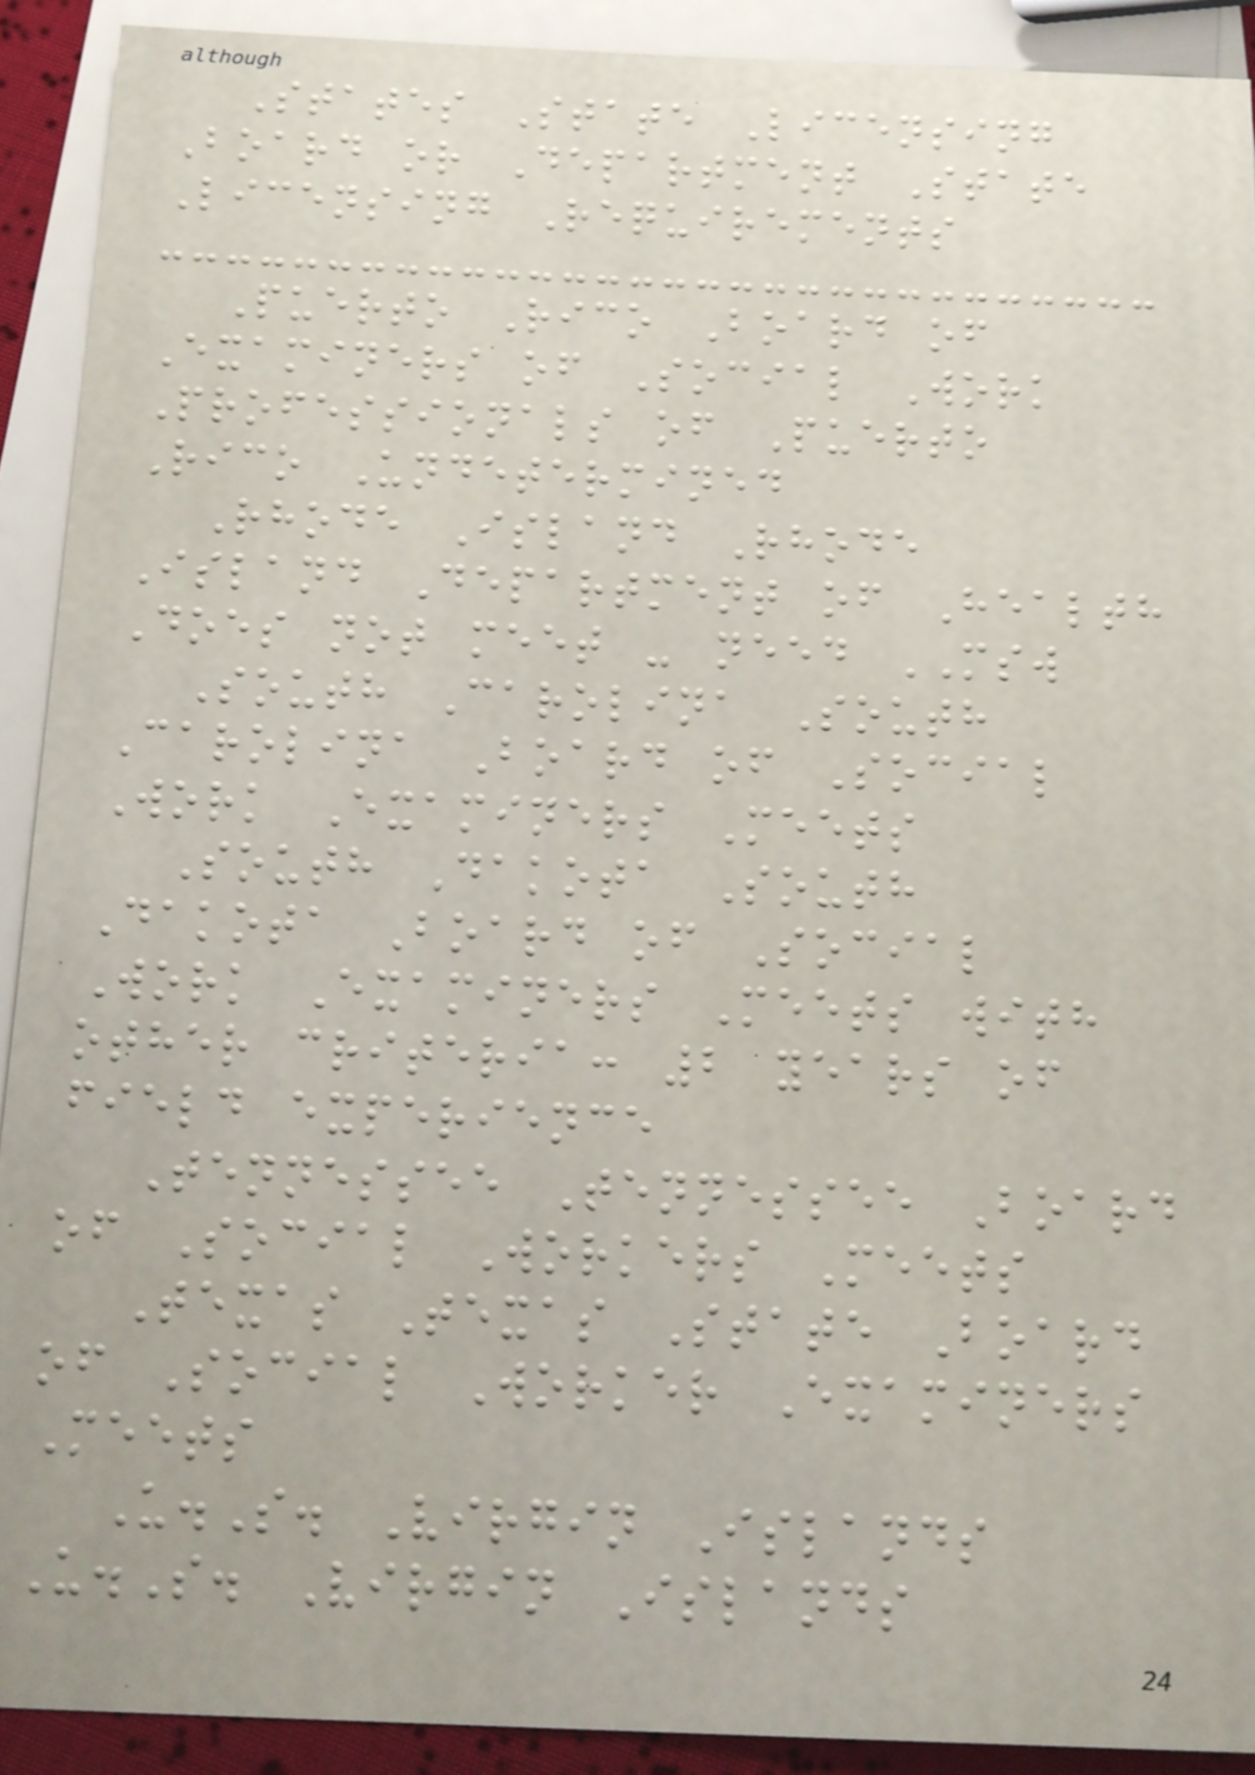States State Licensing
Board or Department State
Licensing Requirements
Puerto Rico Board of
Examiners of Social Work
Professionals of Puerto
Rico Undetermined
Rhode Island Rhode
Island Department of Health
Does not meet - need MSW
South Carolina South
Carolina Board of Social
Work Examiners Meets
South Dakota South
Dakota Board of Social
Work Examiners Meets with
other criteria: 2 years of
field experience
Tennessee Tennessee Board
of Social Workers Meets
Texas Texas State Board
of Social Worker Examiners
Meets
U.S. Virgin Islands
U.S. Virgin Islands
